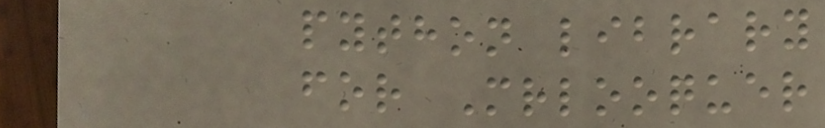python library
for Mrlooquer
